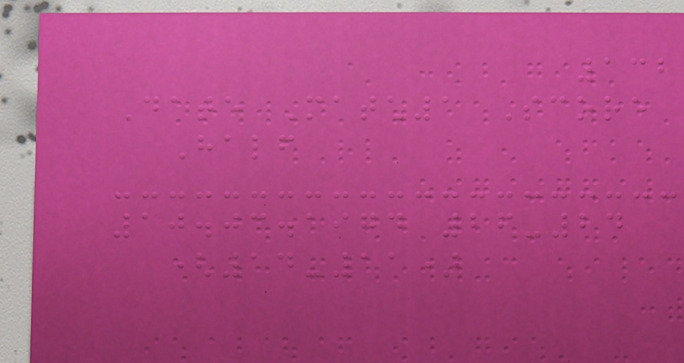132
Date Match1 Score
Half
10.03.1974 26-24
(14-11)
